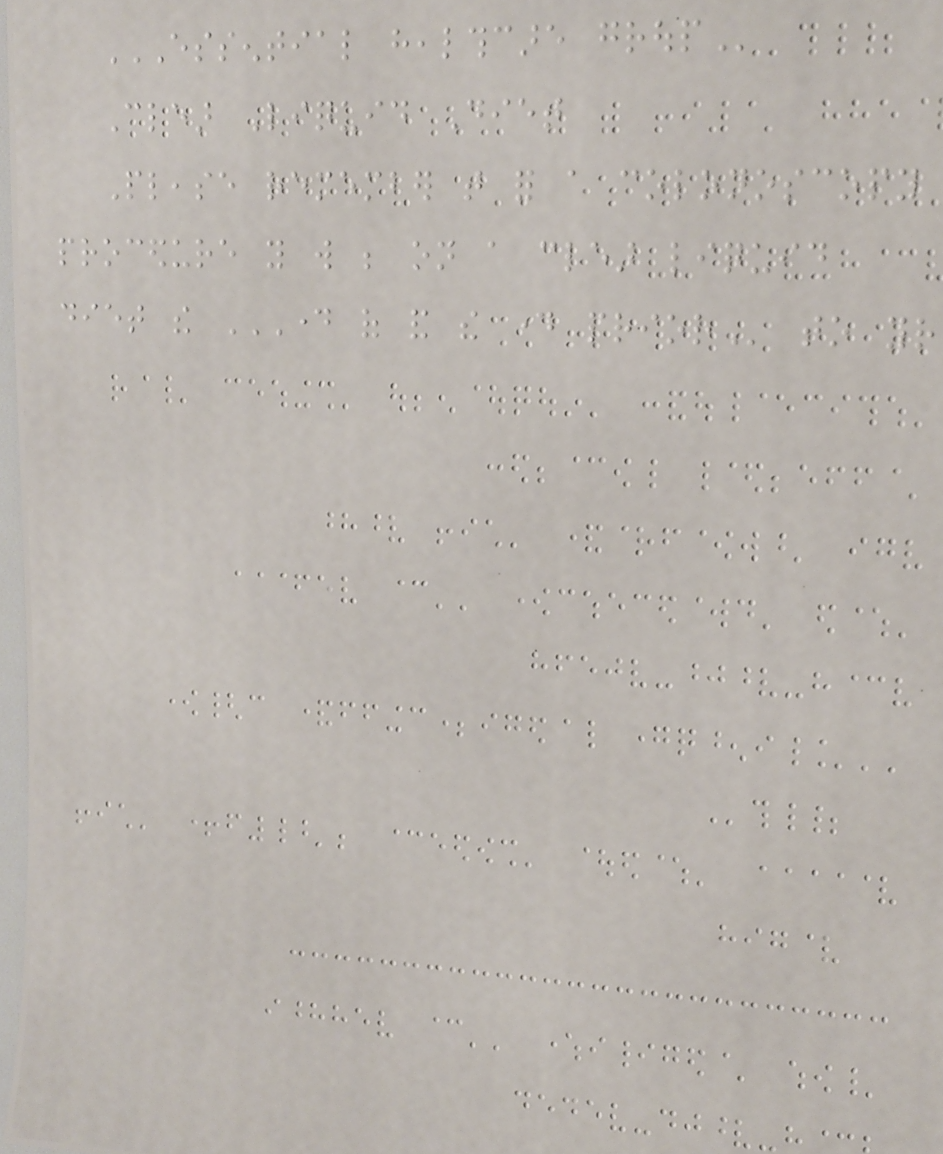ESSENTIAL HEALTHCARE GROUP
Clear Liquid Diet
Please remember that for a colonoscopy
procedure you will be on a clear liquid
diet the DAY OF AND THE DAY PRIOR to your
